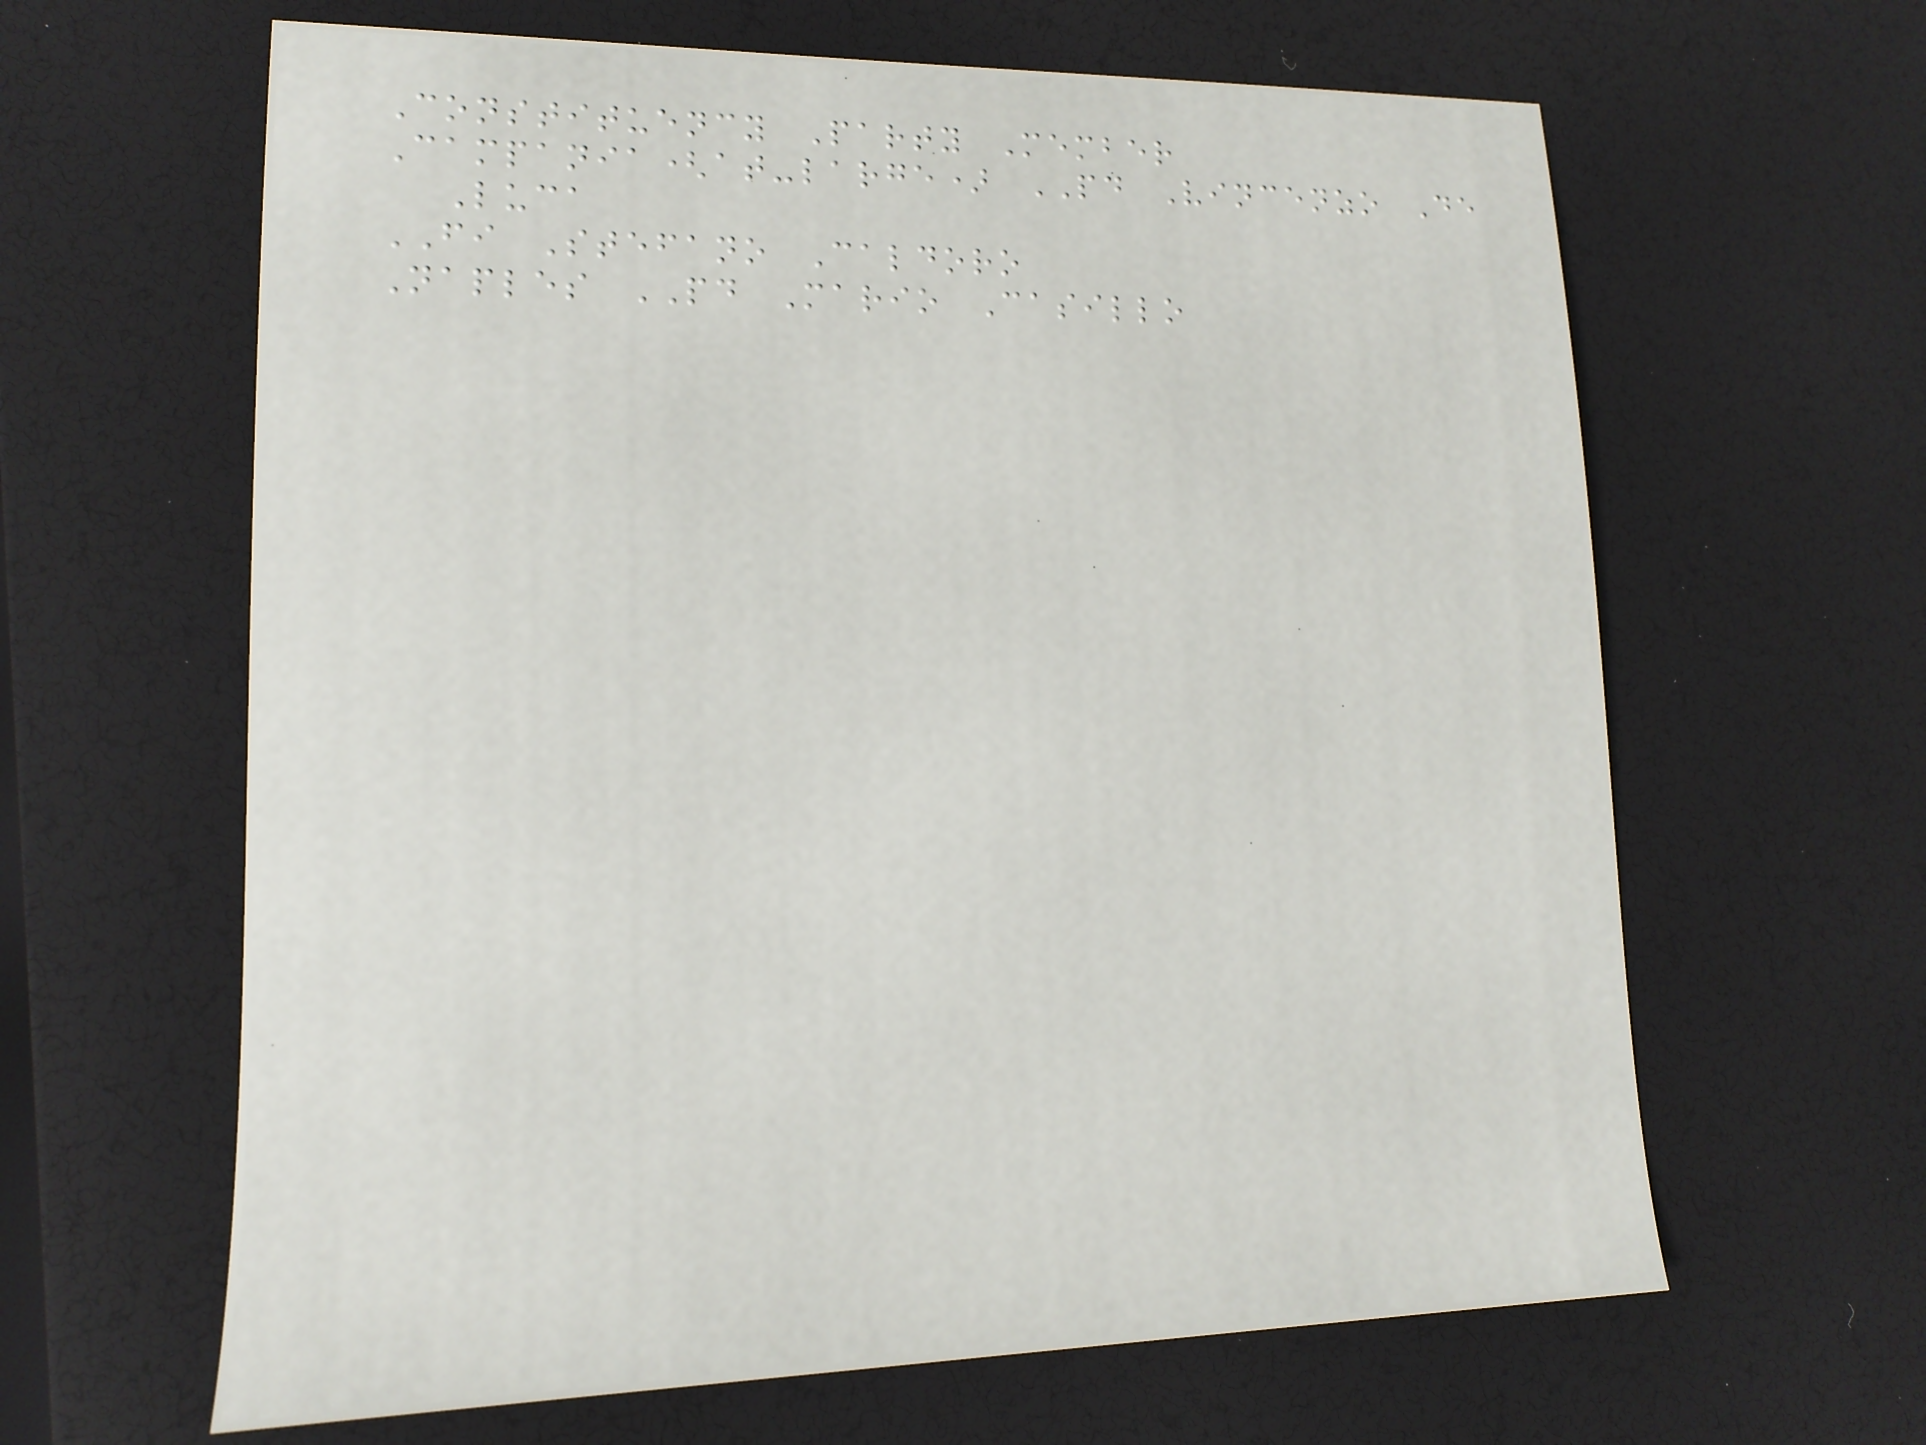Constituency Party Member
Campania(at-large) PD Vincenzo De
Luca
FI Stefano Caldoro
Naples PD Mario Casillo
